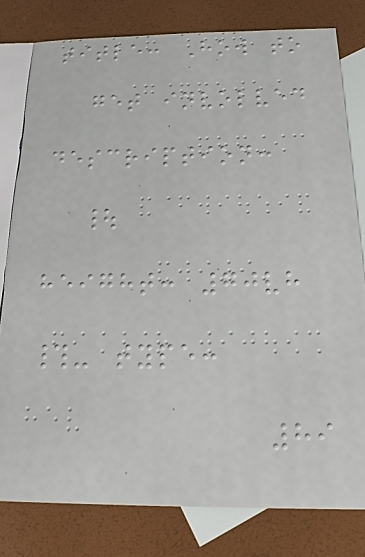title: How to
get involved
description:
|
height: 70vh
#- type:
89
